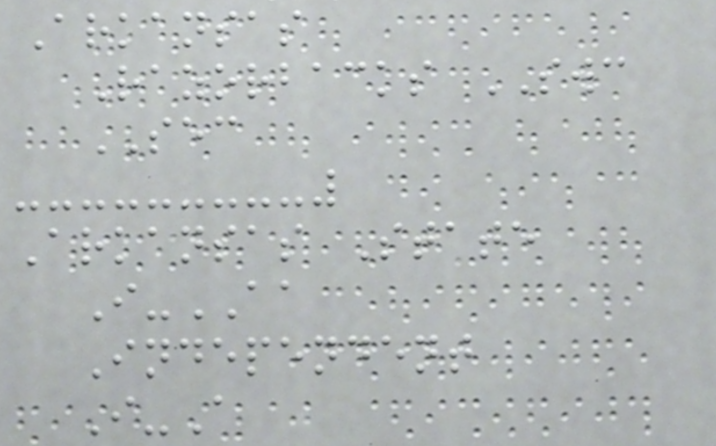Arkansas
Razorbacks SWC
SEC
Arkansas State
I-AA
Independent
I-A
